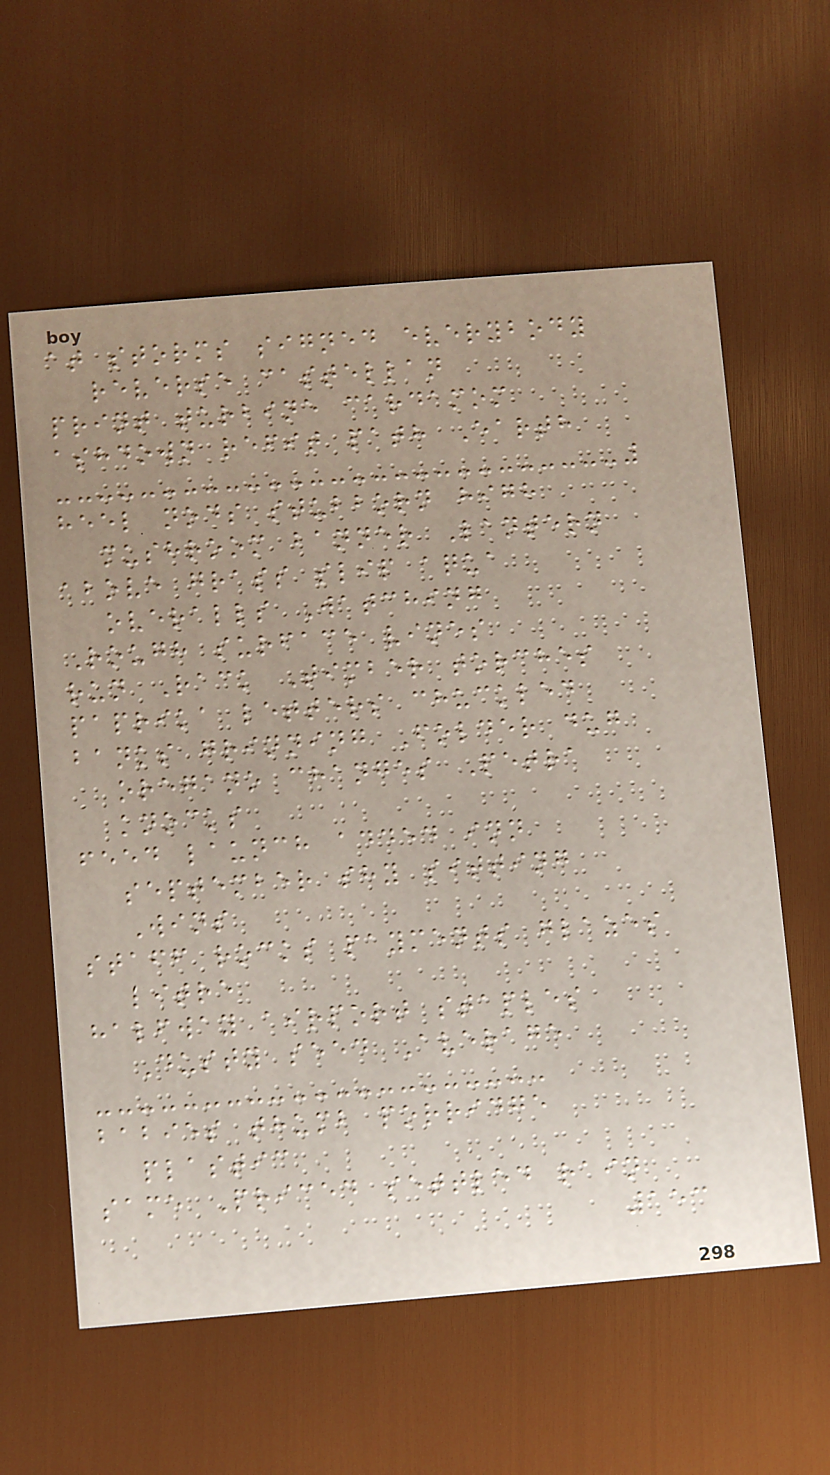at storms signed everybody
reverse castellan
print turbine cardamom
ashdown refit path Earth
heel nods stubborn high
mushroom banner Lantern
above grass slip aqua
overalls Watching
Rough surface vines
run Rack Timber torches
paprika letters chuckled
banks grinning Folder dug
oregano changes Petra
knocks
feed launch added inn
september shy sitting
Wins
staff rocks payments glazes
litre
halfway airport staples
Dusty seed Average
babies thumb porridge
plastic
same Priced settled rain
153
